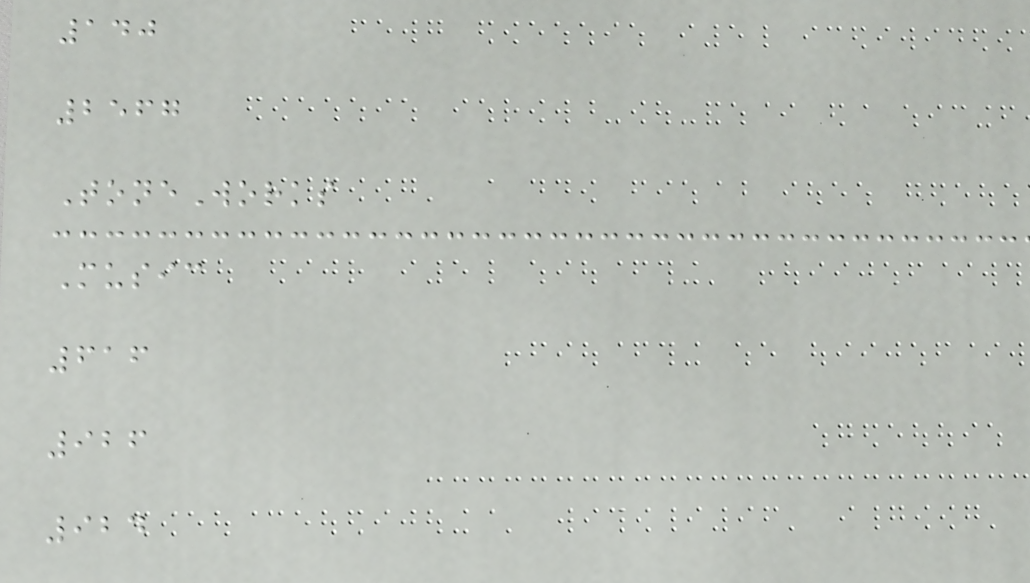140
2567
ToneWorks
Music
616
926
924
